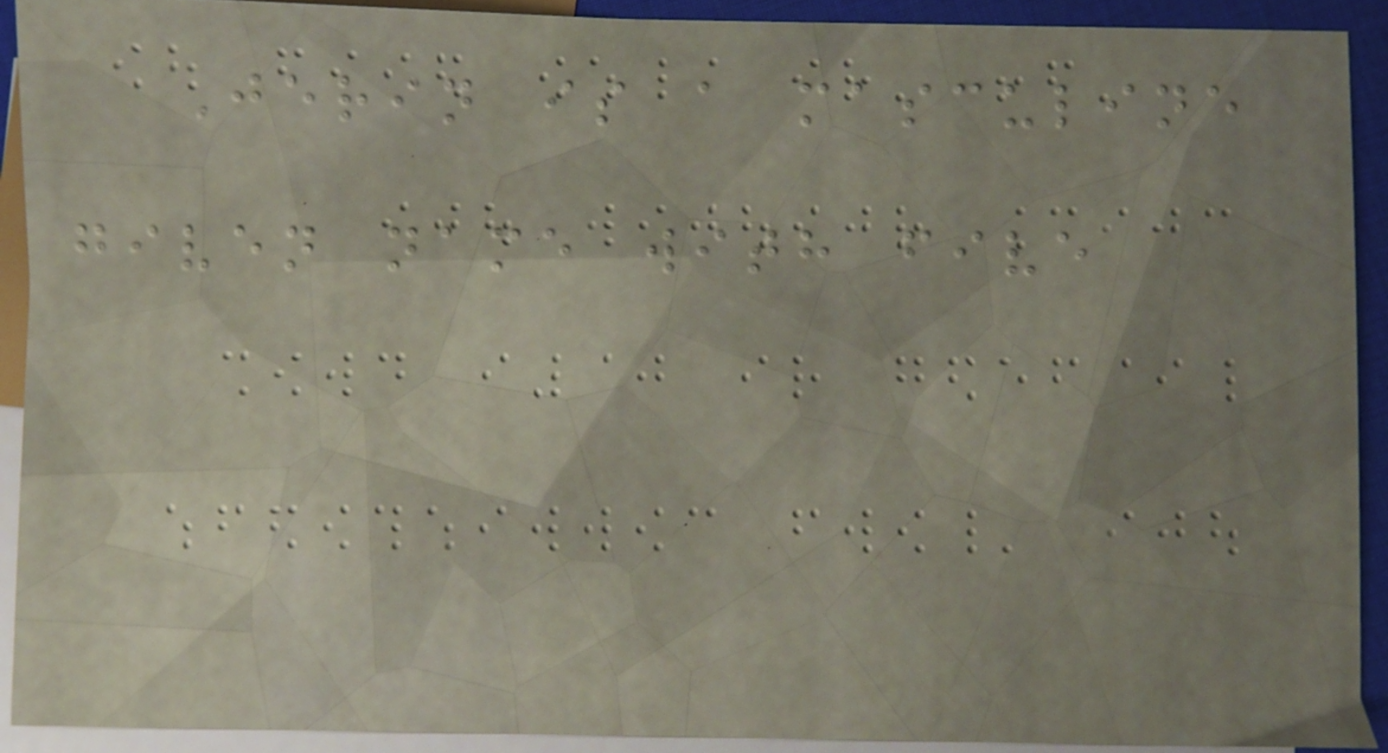Jerin is a masculine
given name with five
